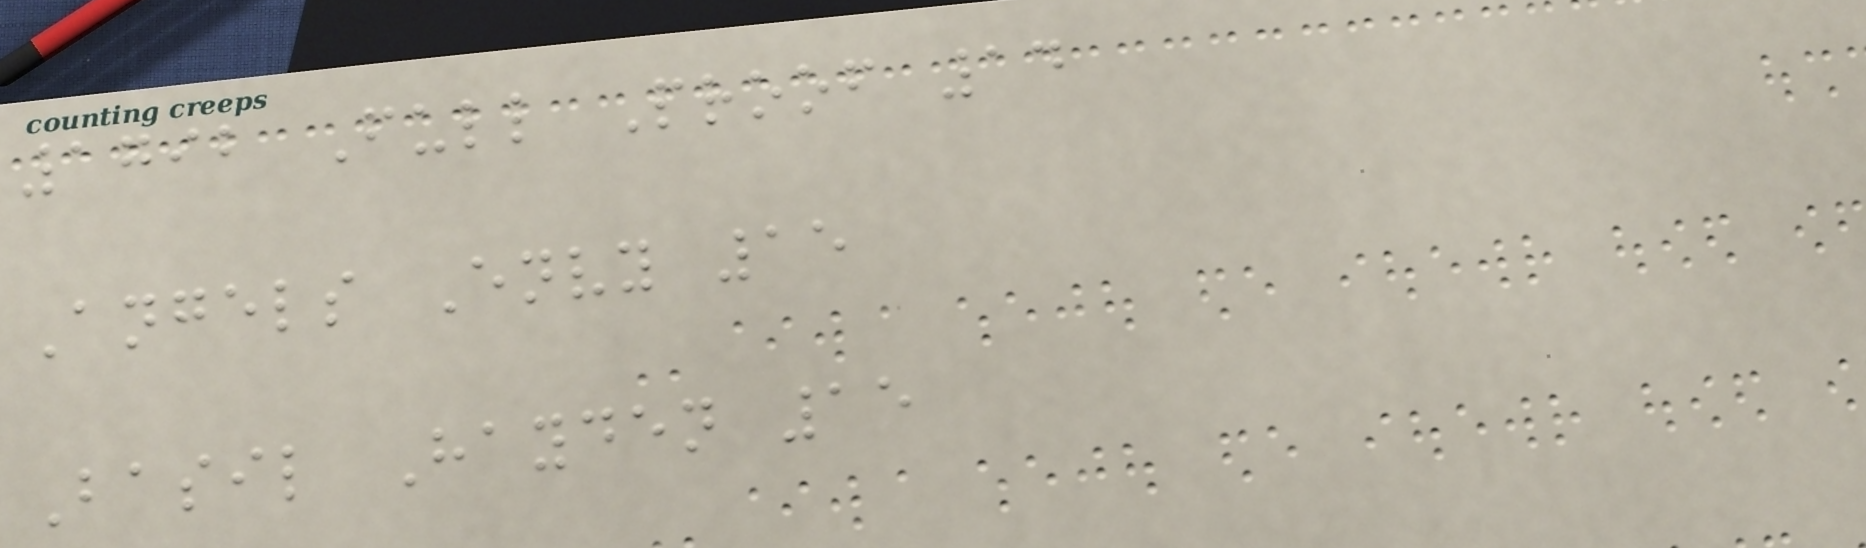1792 Full Proof 14
Angels Envy 15
Basil Hayden 15
